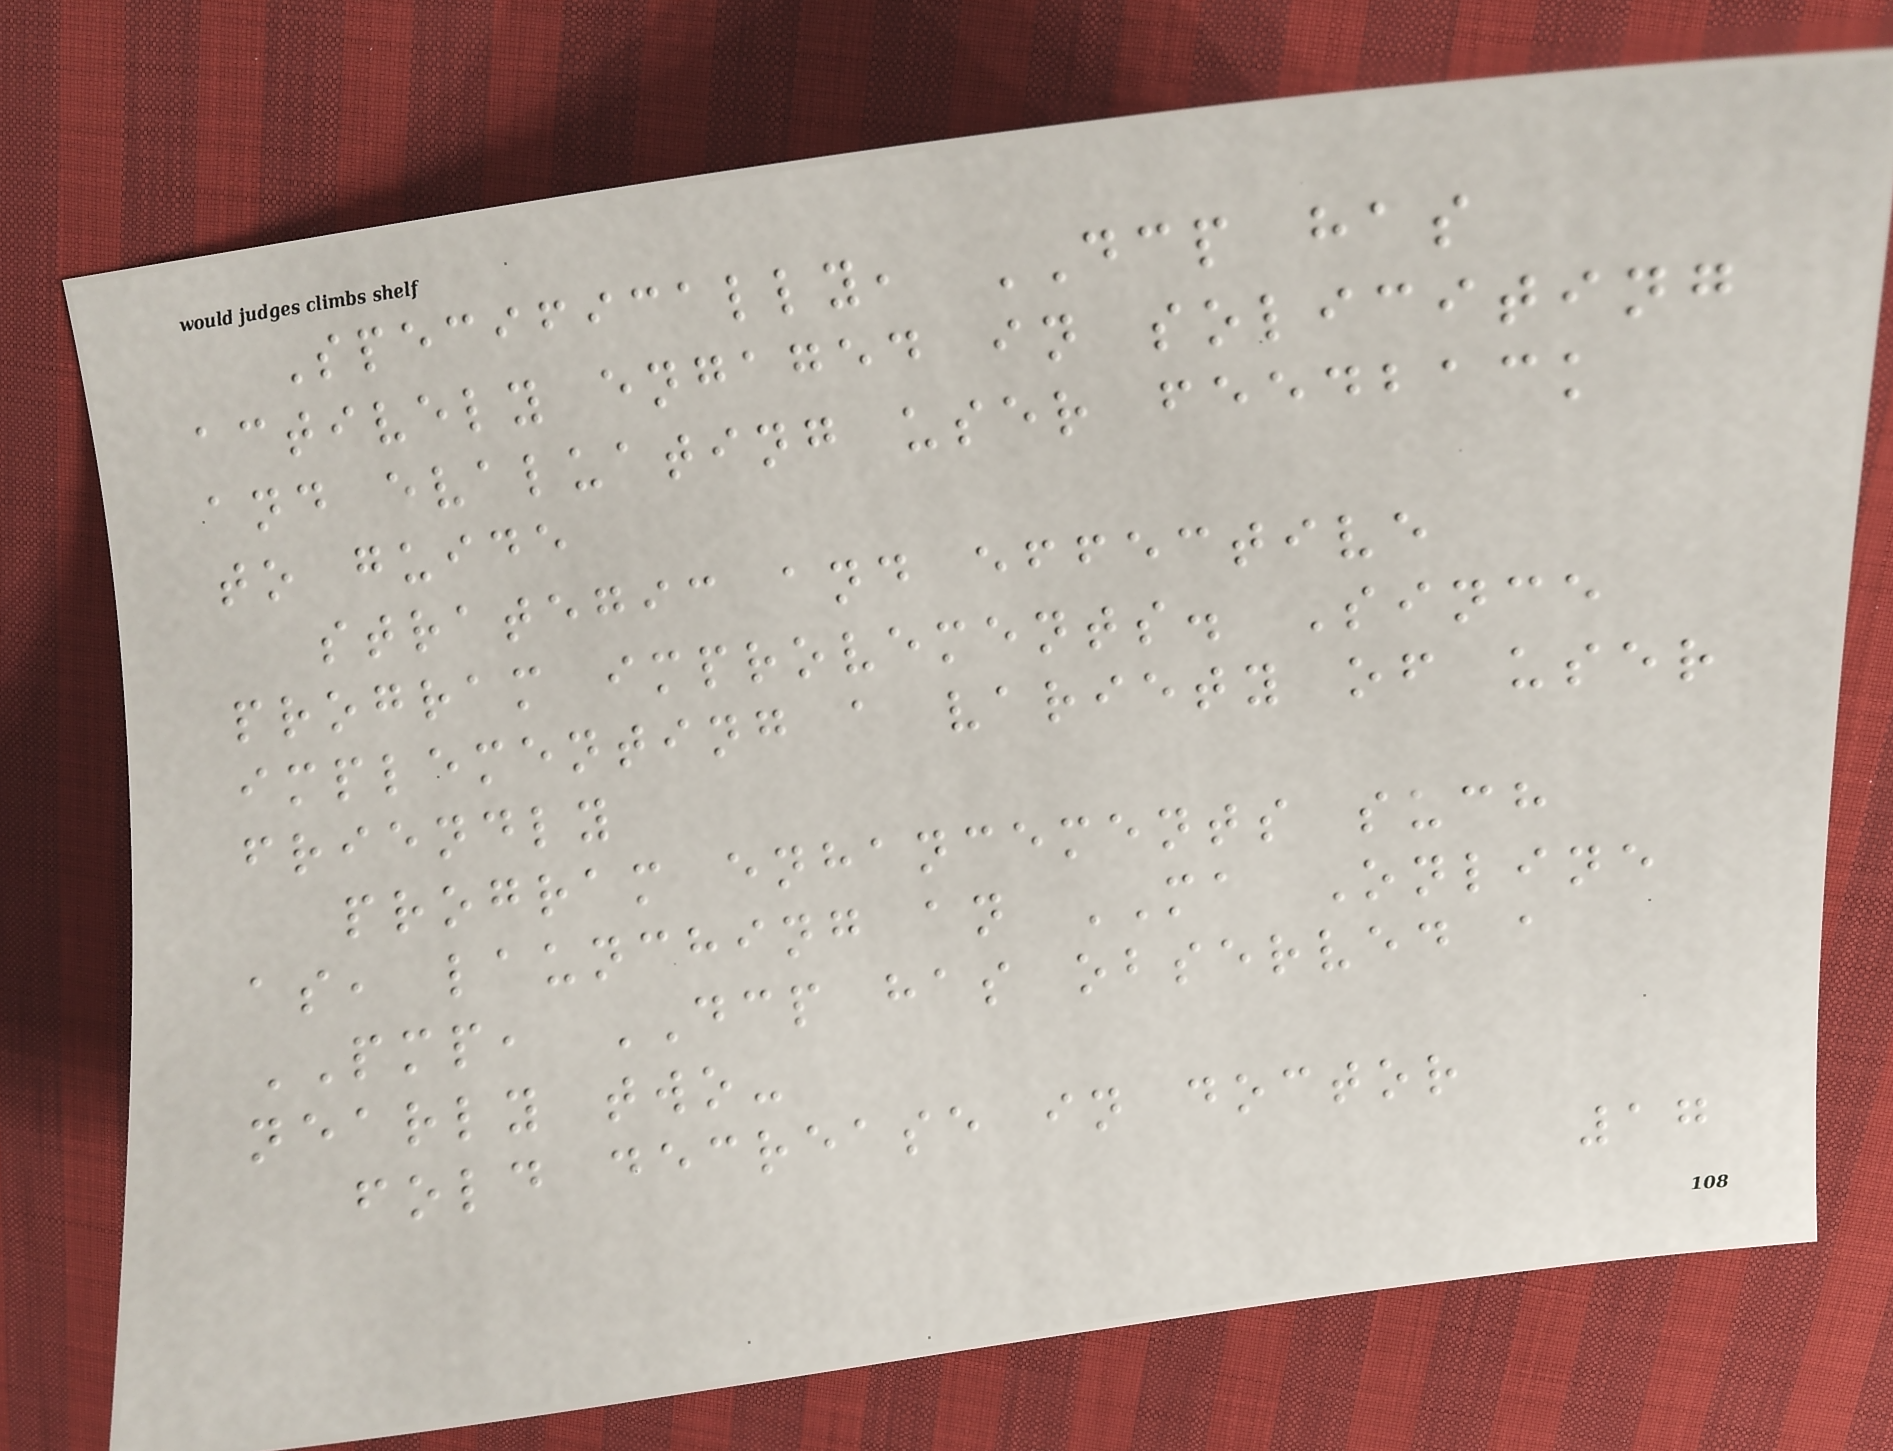Specifically, DCP has
actively engaged in soliciting
and evaluating user feedback
to guide
strategic and effective
program improvements. Since
implementing a variety of user
friendly
program enhancements such
as, launching an MA Online
PMP, DCP has observed a
nearly two-
fold decrease in doctor
17
